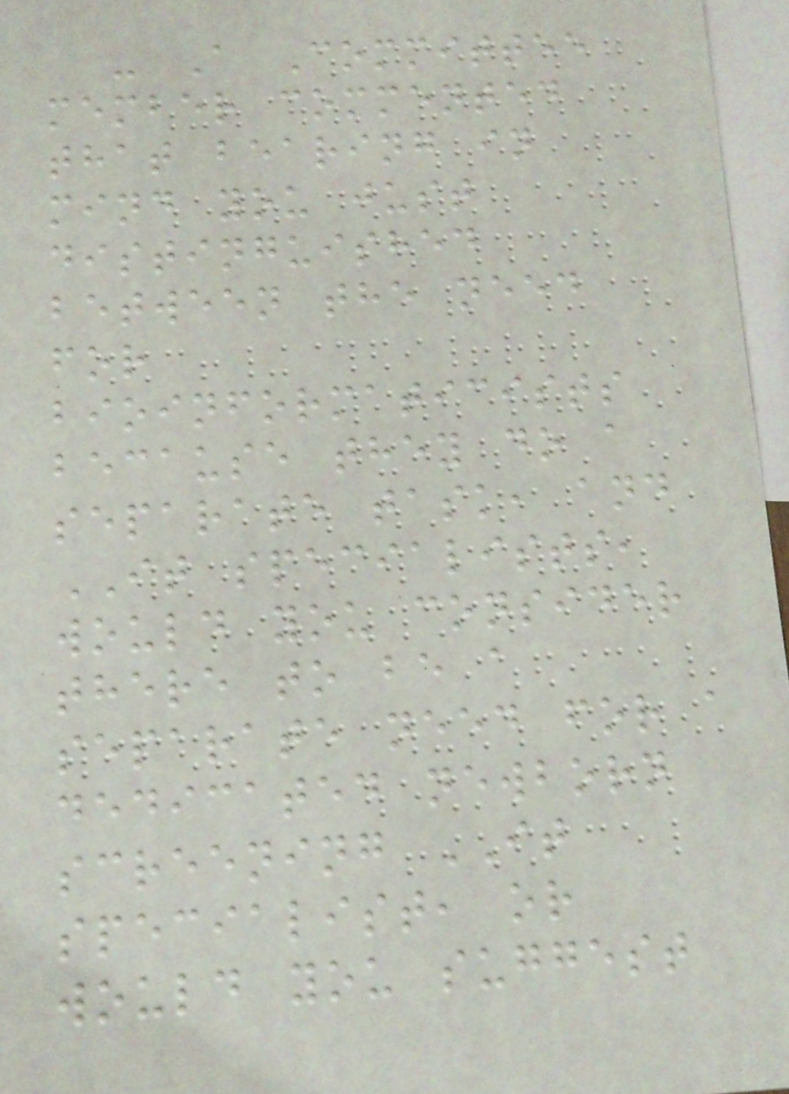- A Committee
member commented
that bearing in
mind you just
distinguished
between the need
for
bioinformaticists
because they do a
separate task, and
IT specialists,
would you consider
there to be a
separate need for a
dedicated newborn
screening IT
specialist, or
would you suggest
